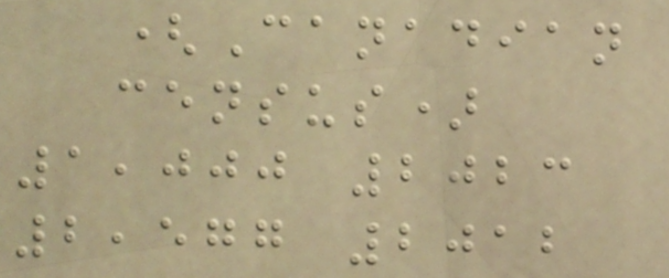(Canadian
census)
1,000 2023
2,577 2012
